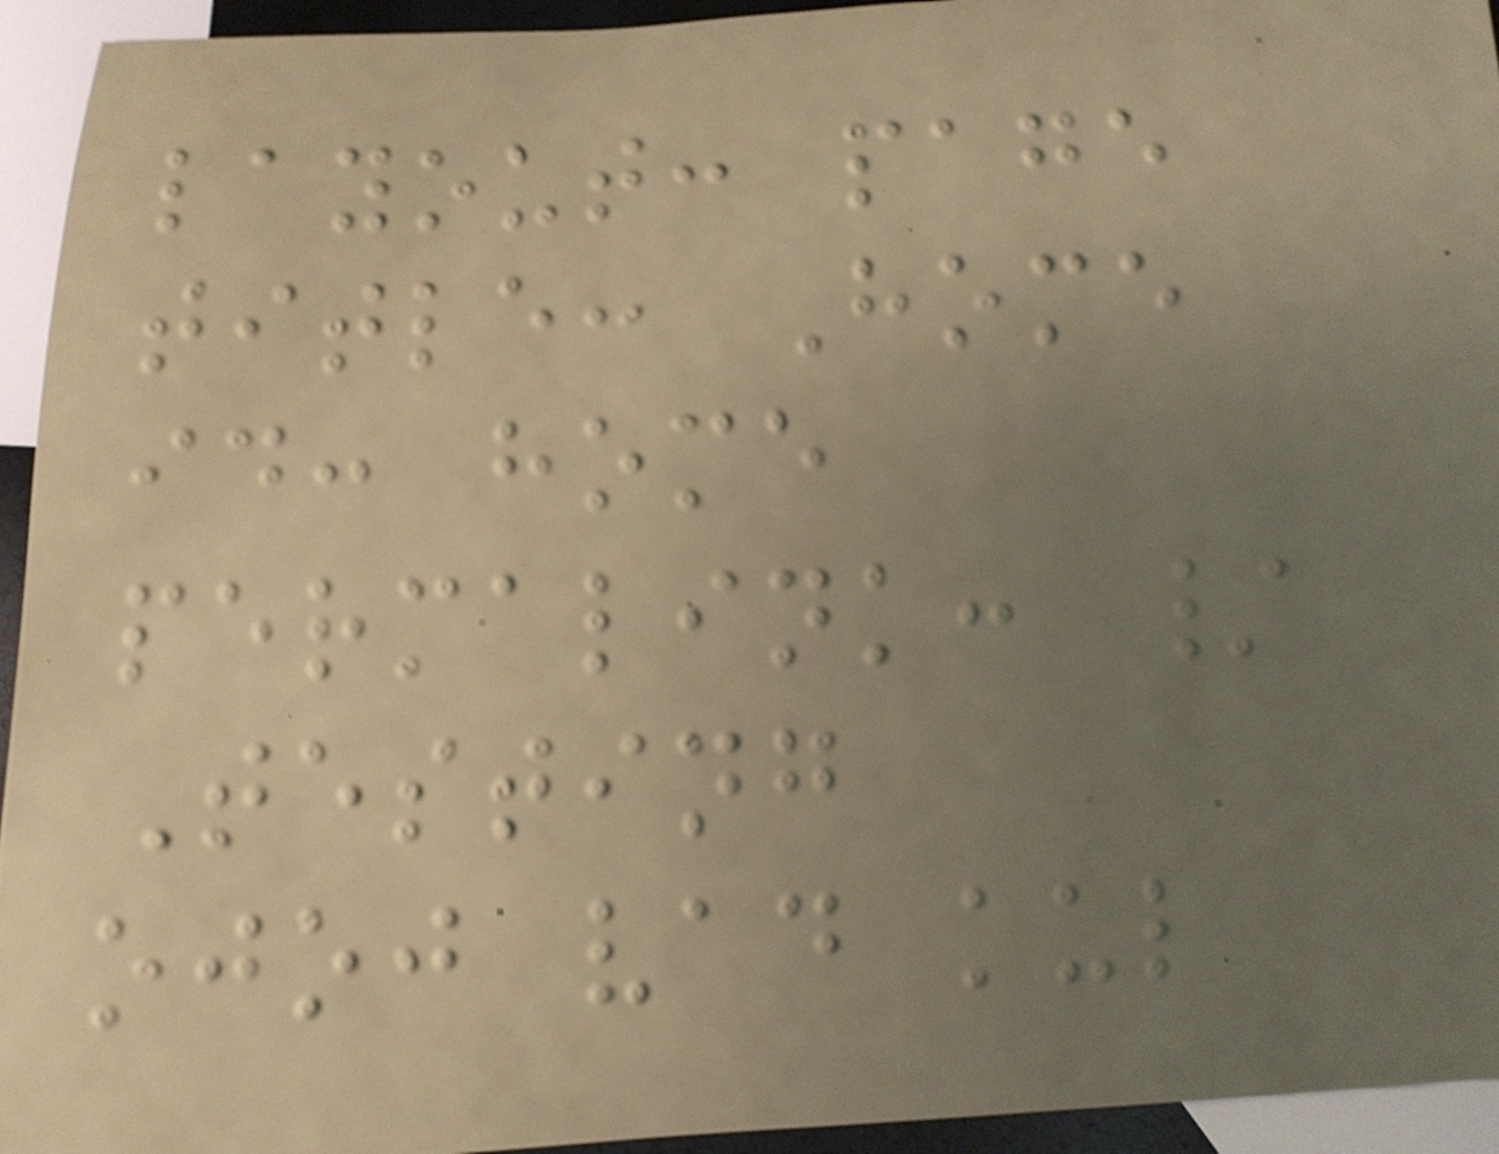layout: page
title: Home
id: home
permalink: /
Testing
ojoj vad kul
